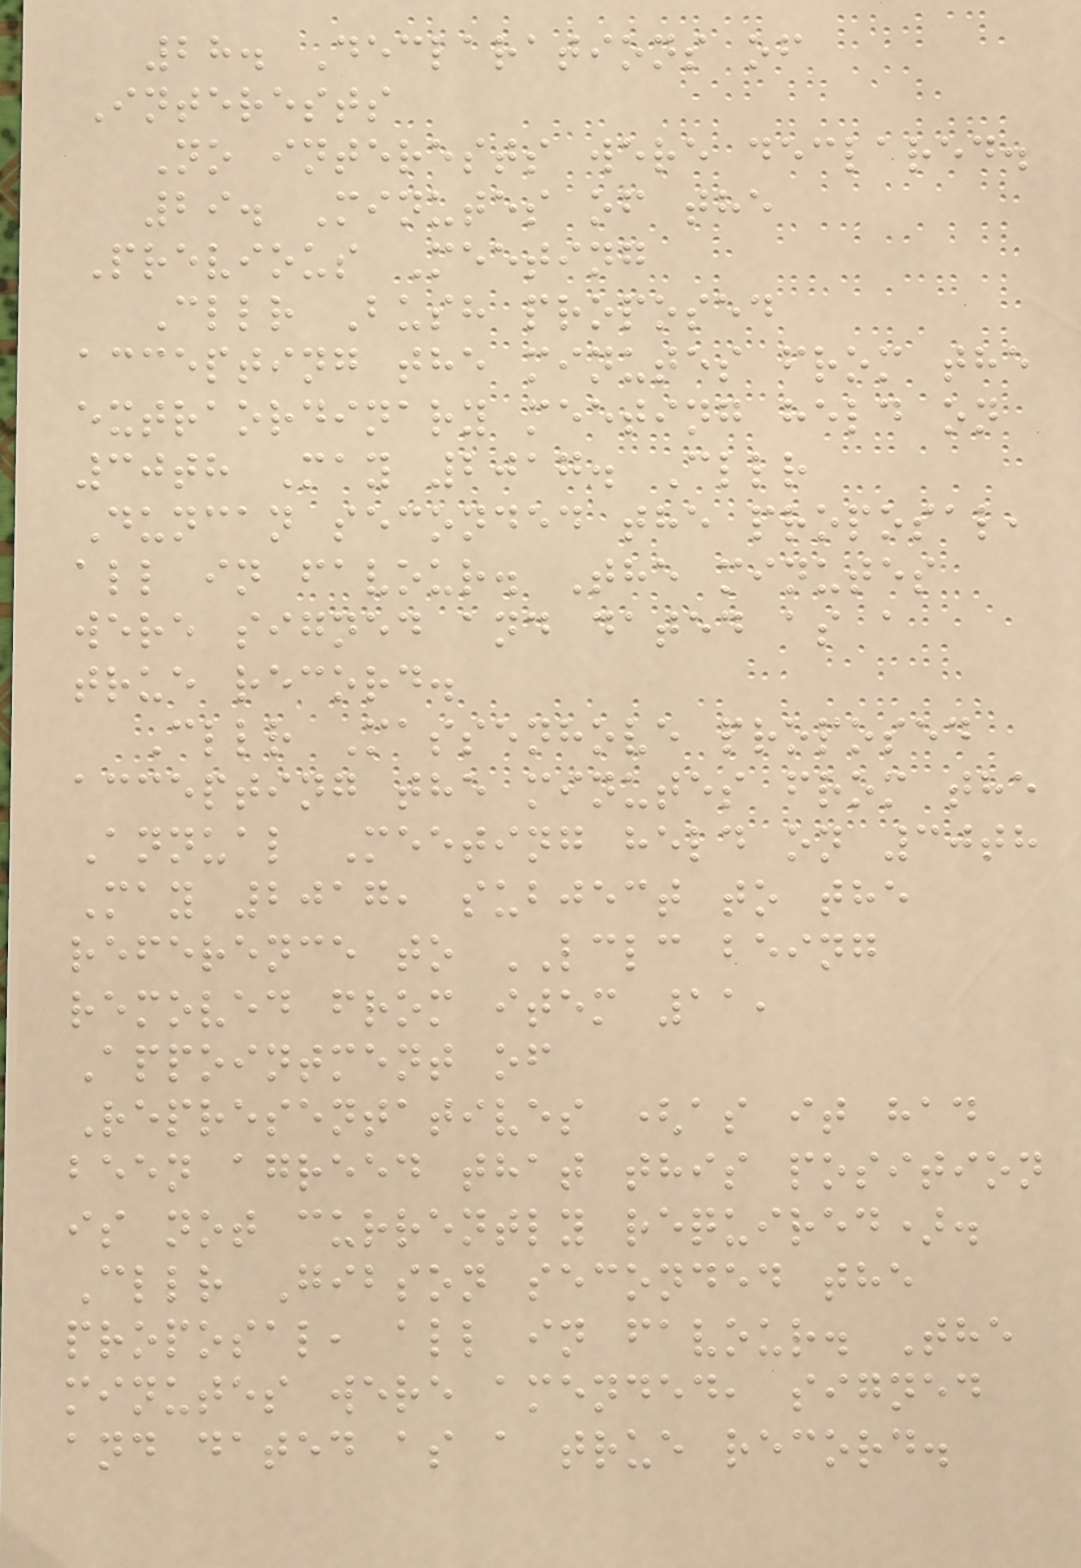28. Declarations of
Interests
No interests were declared.
29. Minutes of the
Previous Meeting
Cllr Bush proposed
accepting the minutes from the
extraordinary meeting held on
30th May 2017. Cllr
Duncan seconded the proposal,
all in favour. The minutes
were signed and dated as a
true record.
Cllr Massenhove proposed
accepting the minutes from the
Annual Meeting held on 30th
May 2017, subject to the
reference to LCLC being
removed from item 11,
Appointment of
Representatives (as it had
been agreed that this position
is not currently required).
Cllr Gibson seconded the
proposal, all in favour. The
minutes were amended, signed
and dated as a true record.
